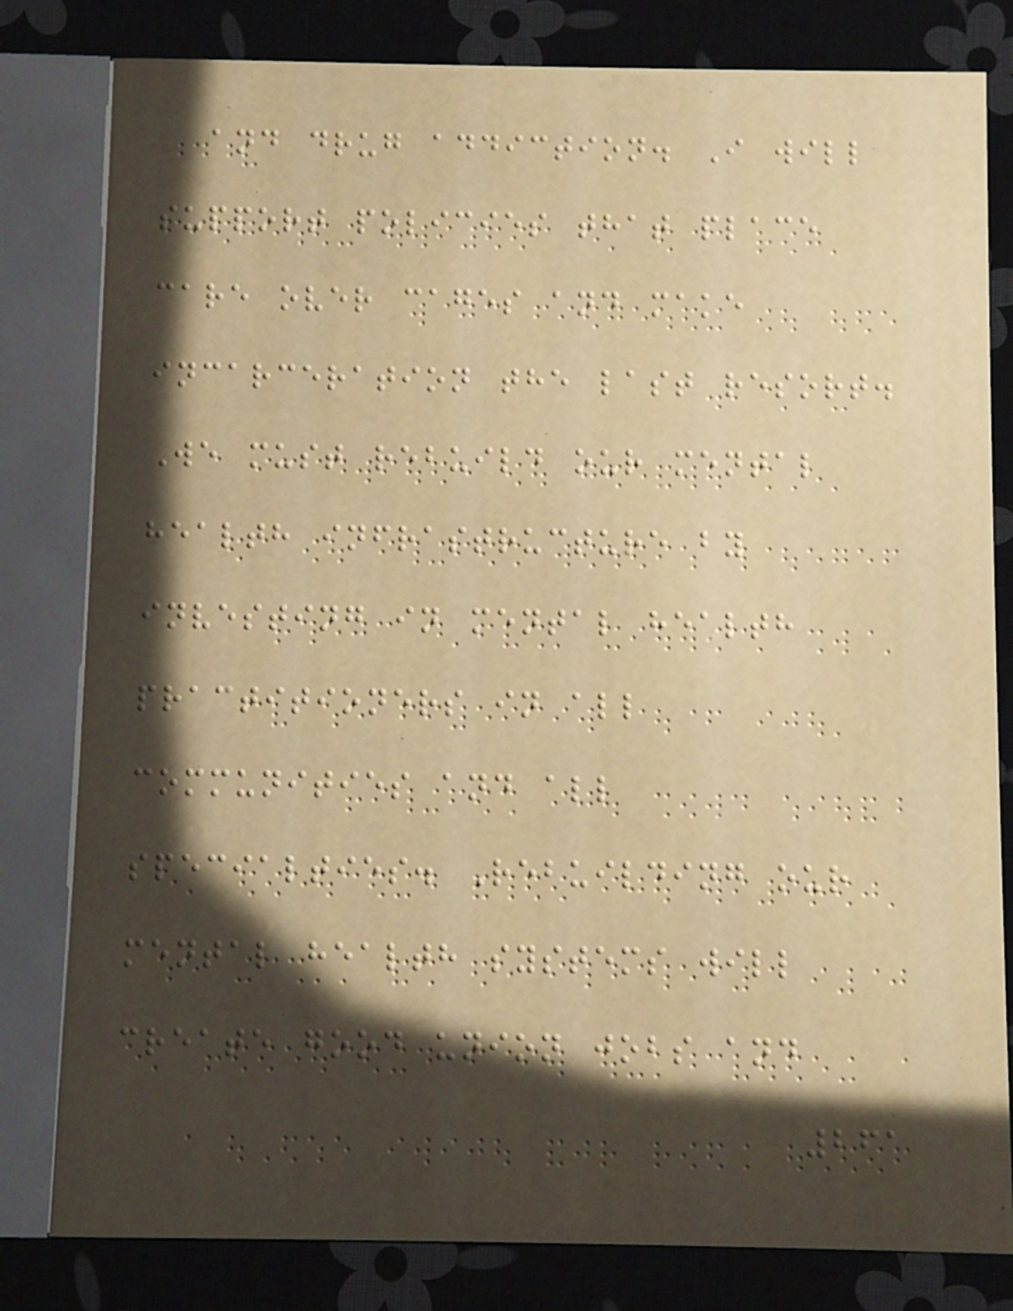and drug addiction. I will
support policies that place
care over cages and make
incarceration the last resort.
We must rebuild our mental
health infrastructure by
investing in mental health
practitioners in all
communities and all
specialties. Rebuilding our
mental health systems will
create good union jobs and
261
